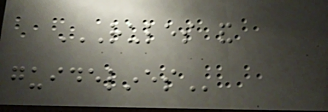RULES AND
GUIDELINES
